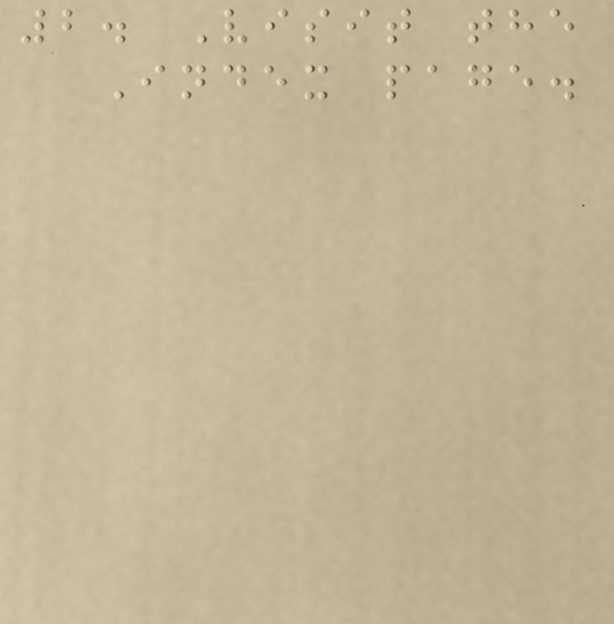2. Visit the
Index page.
